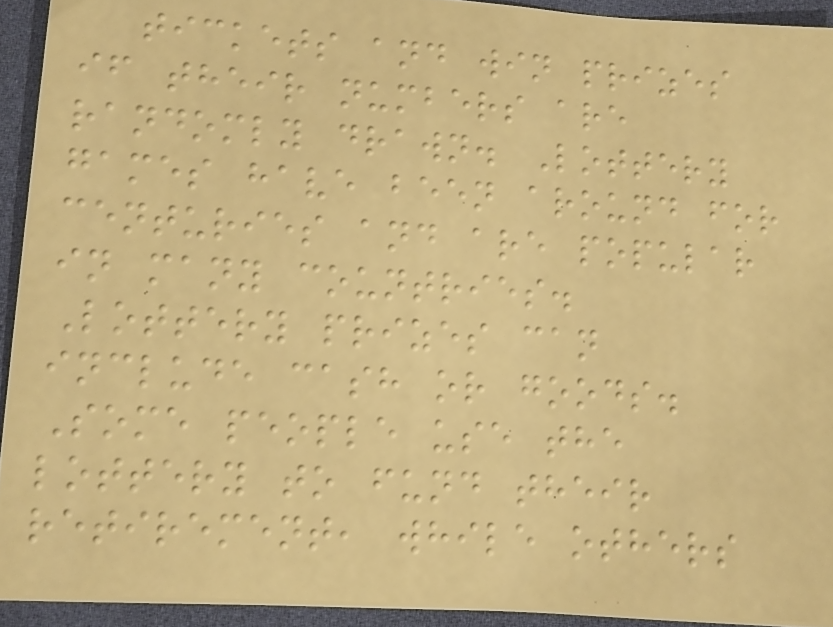tickets and win prizes
if their numbers are
randomly drawn. Lottery
games have been around for
centuries and are popular
in many countries.
Lottery prizes can
include cash or goods.
Some people use the
lottery to fund their
retirement, while others
